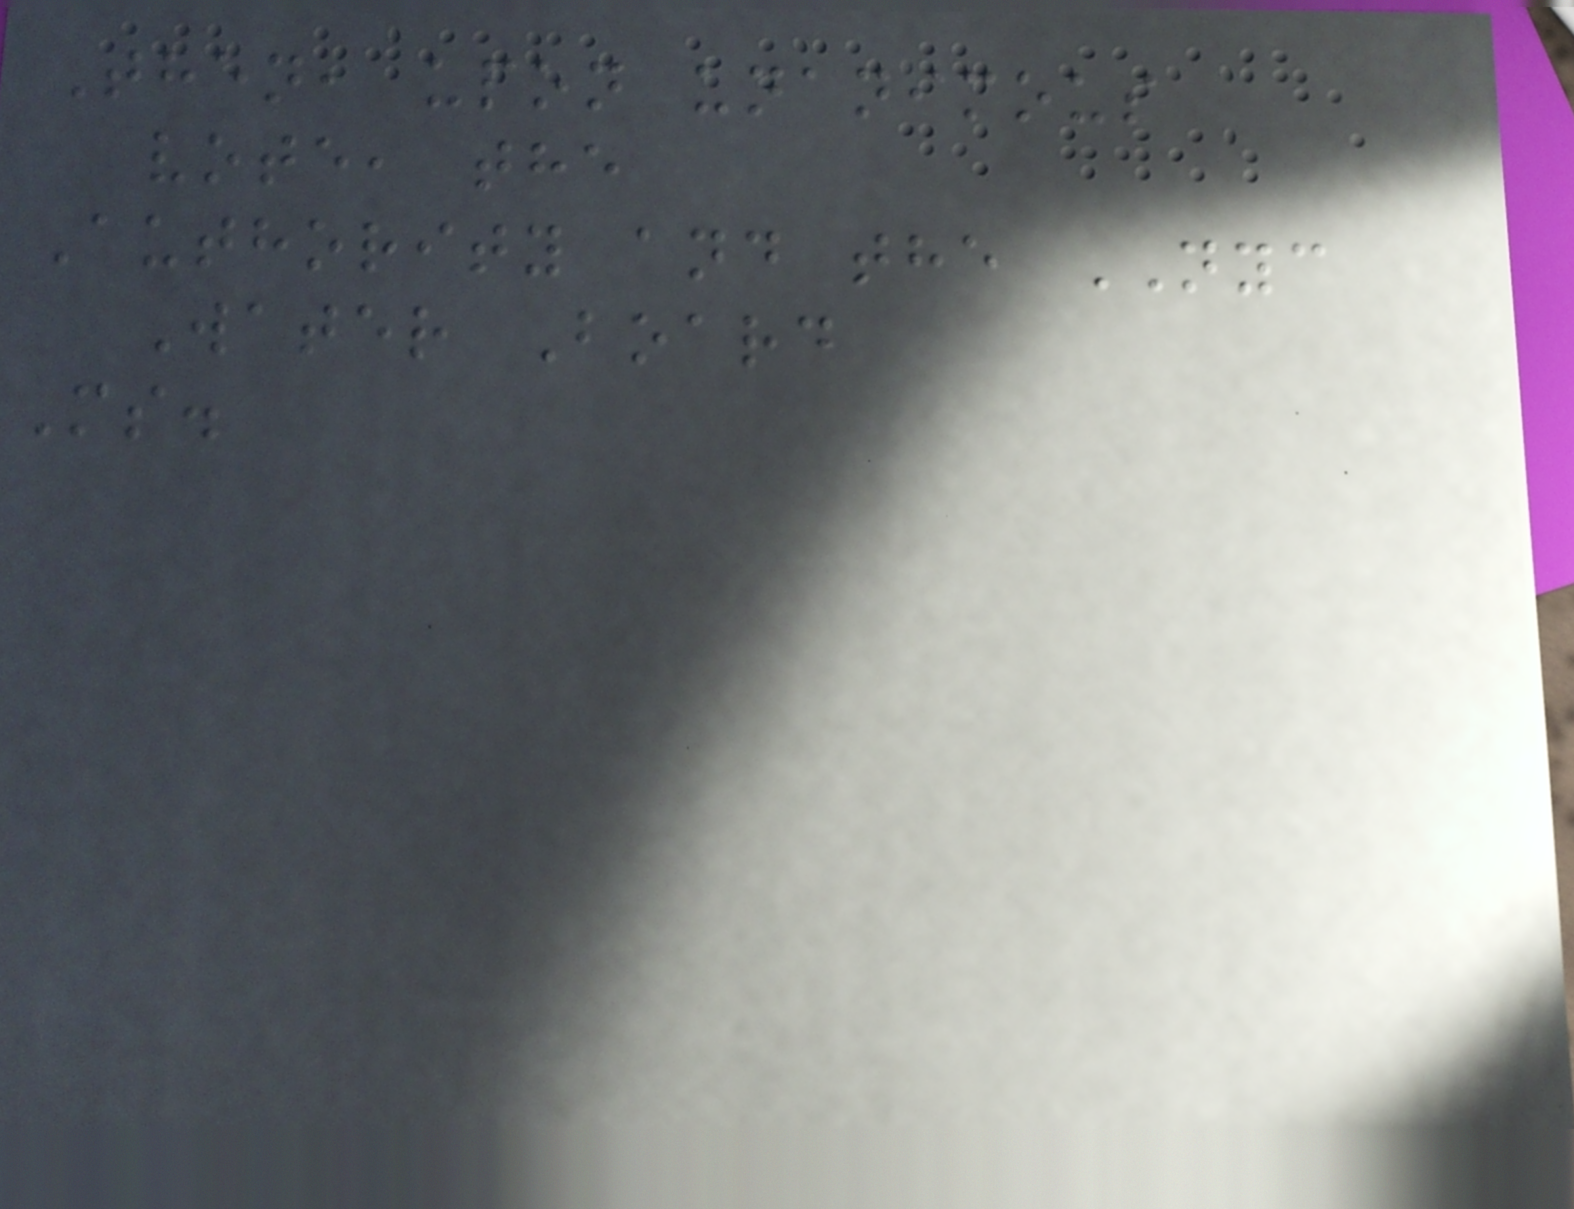Then, upon unanimous
vote, the
Authority and the NYC
Water Board
Ms.
